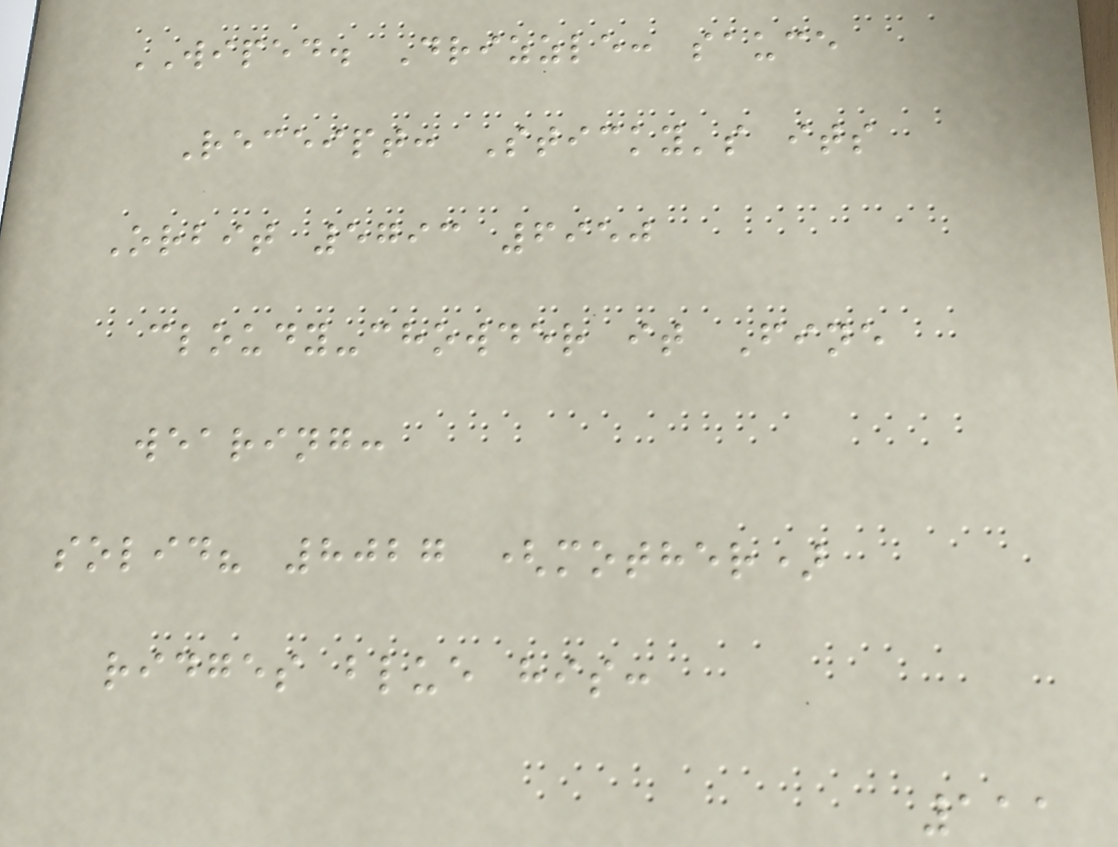WIPED. Drizzle: sauce
Receipt: Sticky's its
Orbit 5793 6950
cloudy-chowder it Fine
wearing:
solid? 8027 (mother)
ridges blue his:
111
